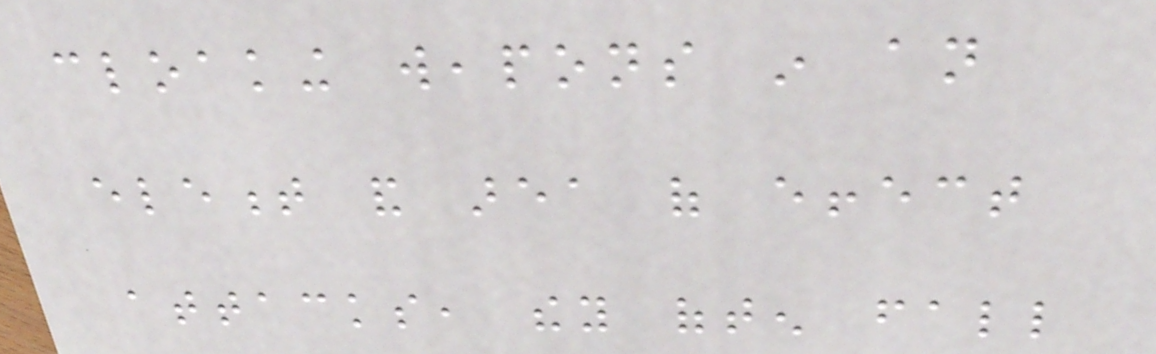cloaking weapons in an
element and area of effect
attacks, they often fall
